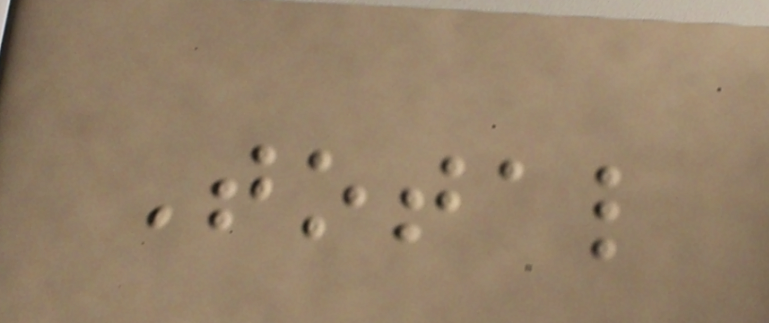Total
